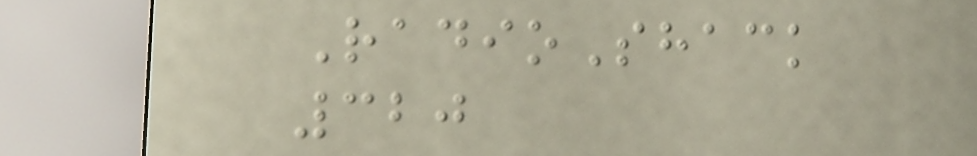RadioShack
320
